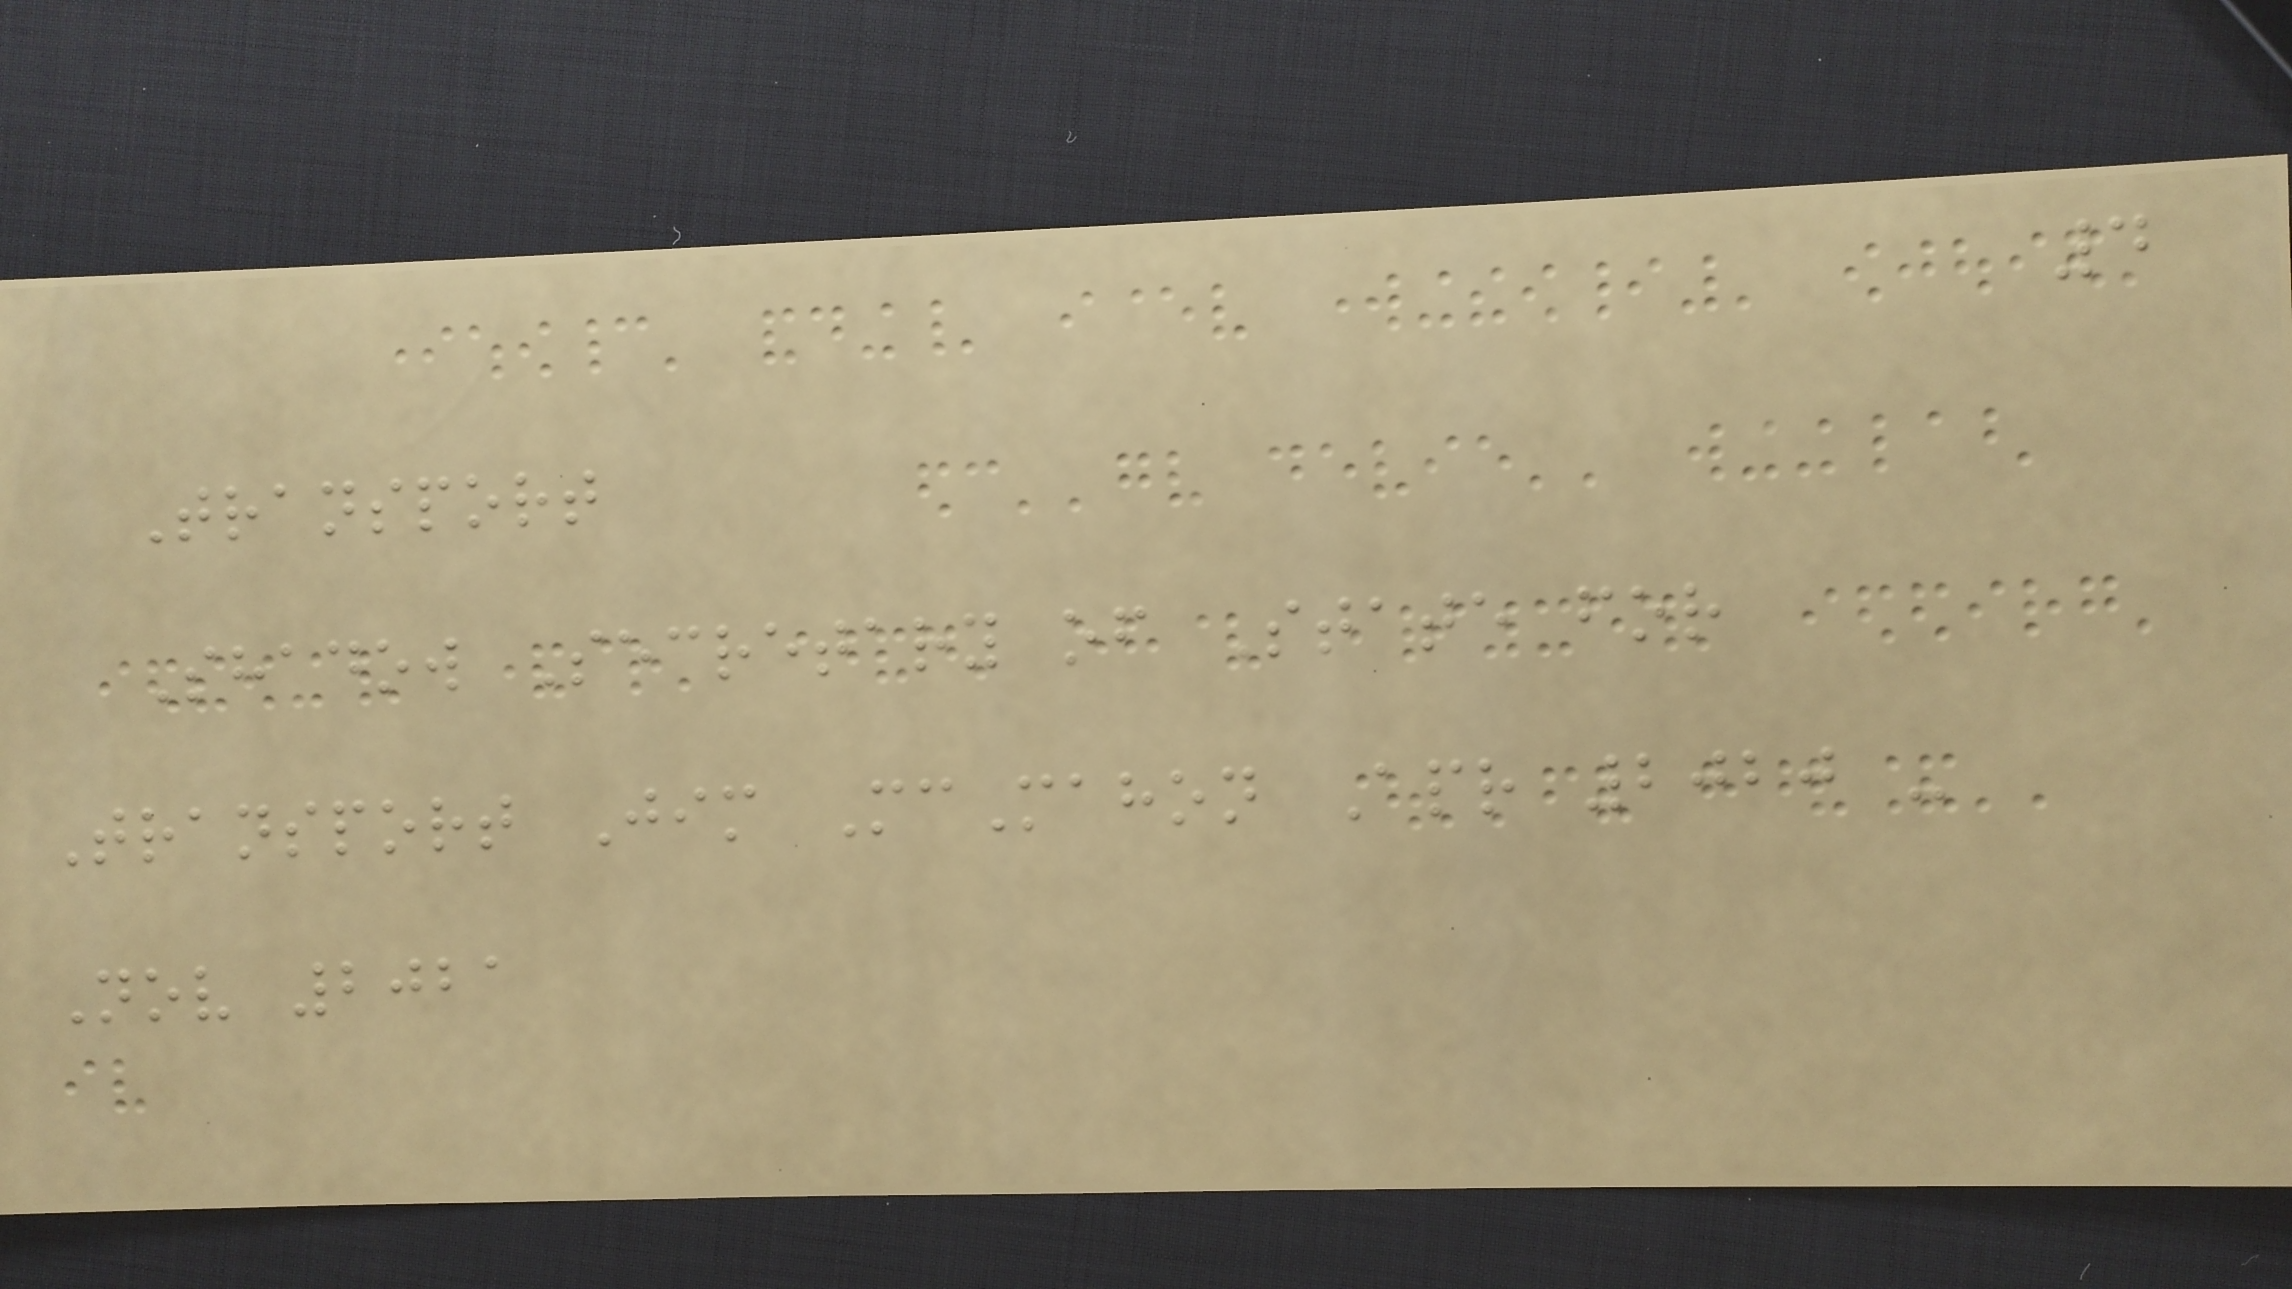4
Transport
Shadow Secretary of State for
Transport Jim McMahon Apr 2020 -
Nov 2021
